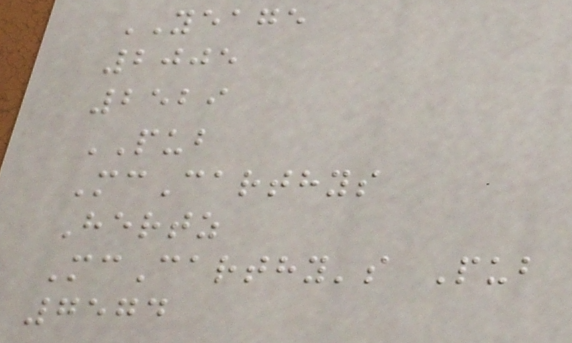YEAGE
2005
2529
PUB
McCarthys
Hertz
McCarthy's Pub
7574
